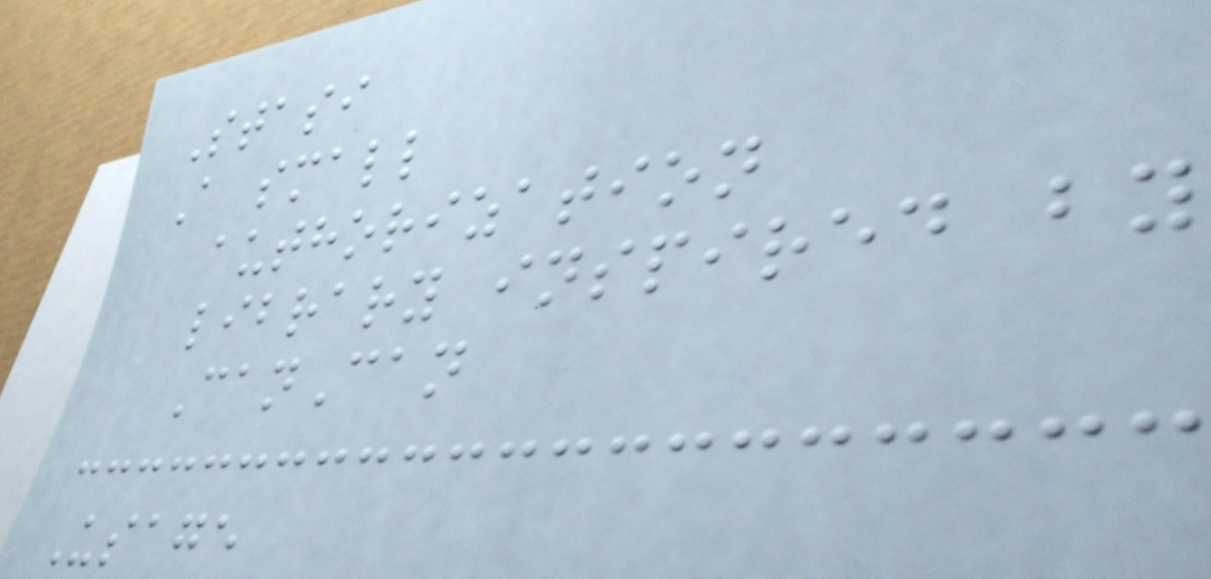Stasi
A small
authorization
library inspired by
CanCan
Usage
